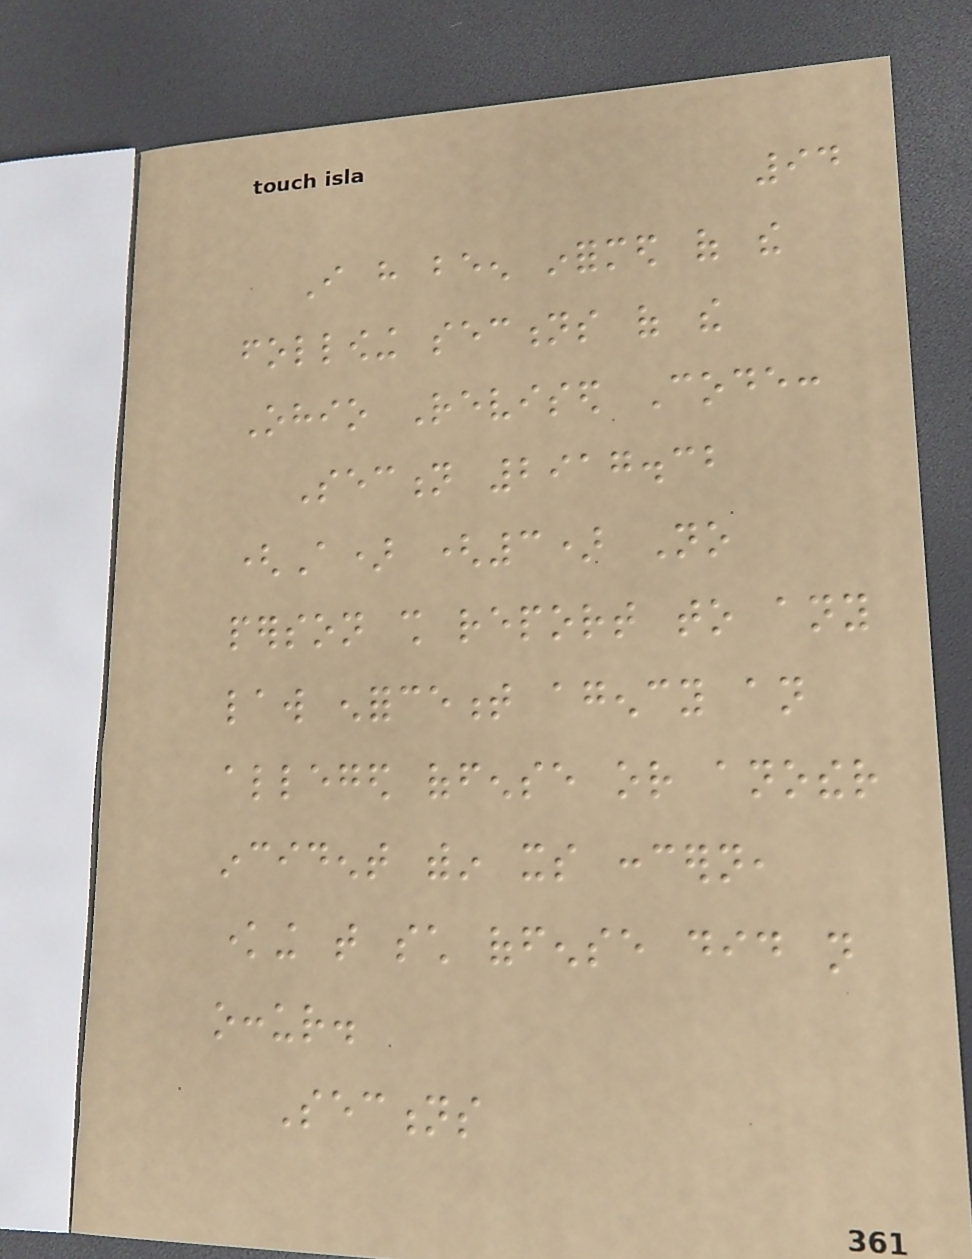94
I have been informed of the
following sections of the
Ohio Revised Code:
Section 2917.32
(A) (3) No
person shall report to any
law enforcement agency an
alleged offense or another
incident within its concern,
knowing that such offense did not
occur.
Sections
